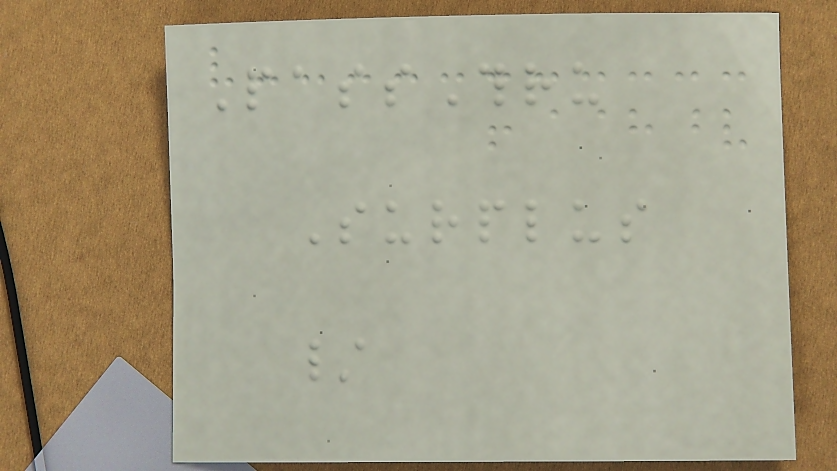PassThru
Surplus
/
